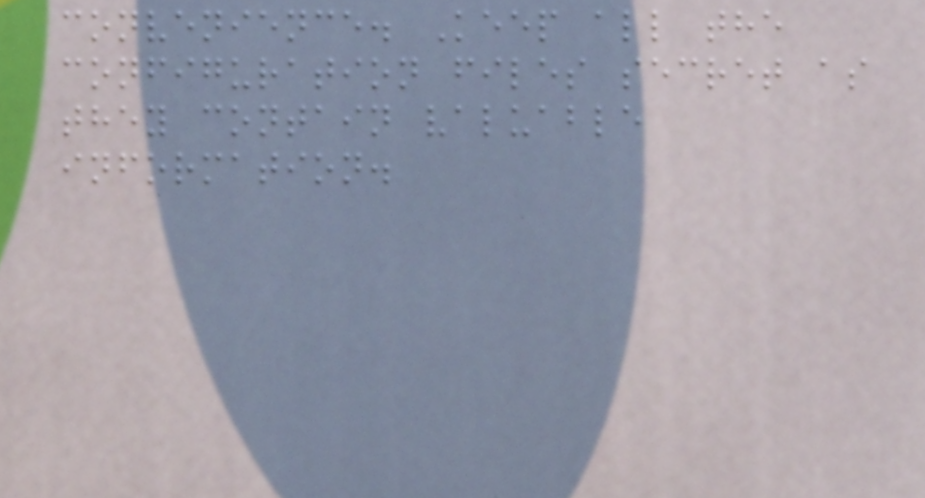convenience. Keep all the
configuration files secret as
they contain valuable
information.
